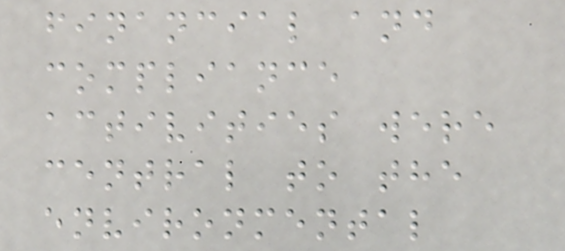financial and
compliance
activities were
central to the
environmental
